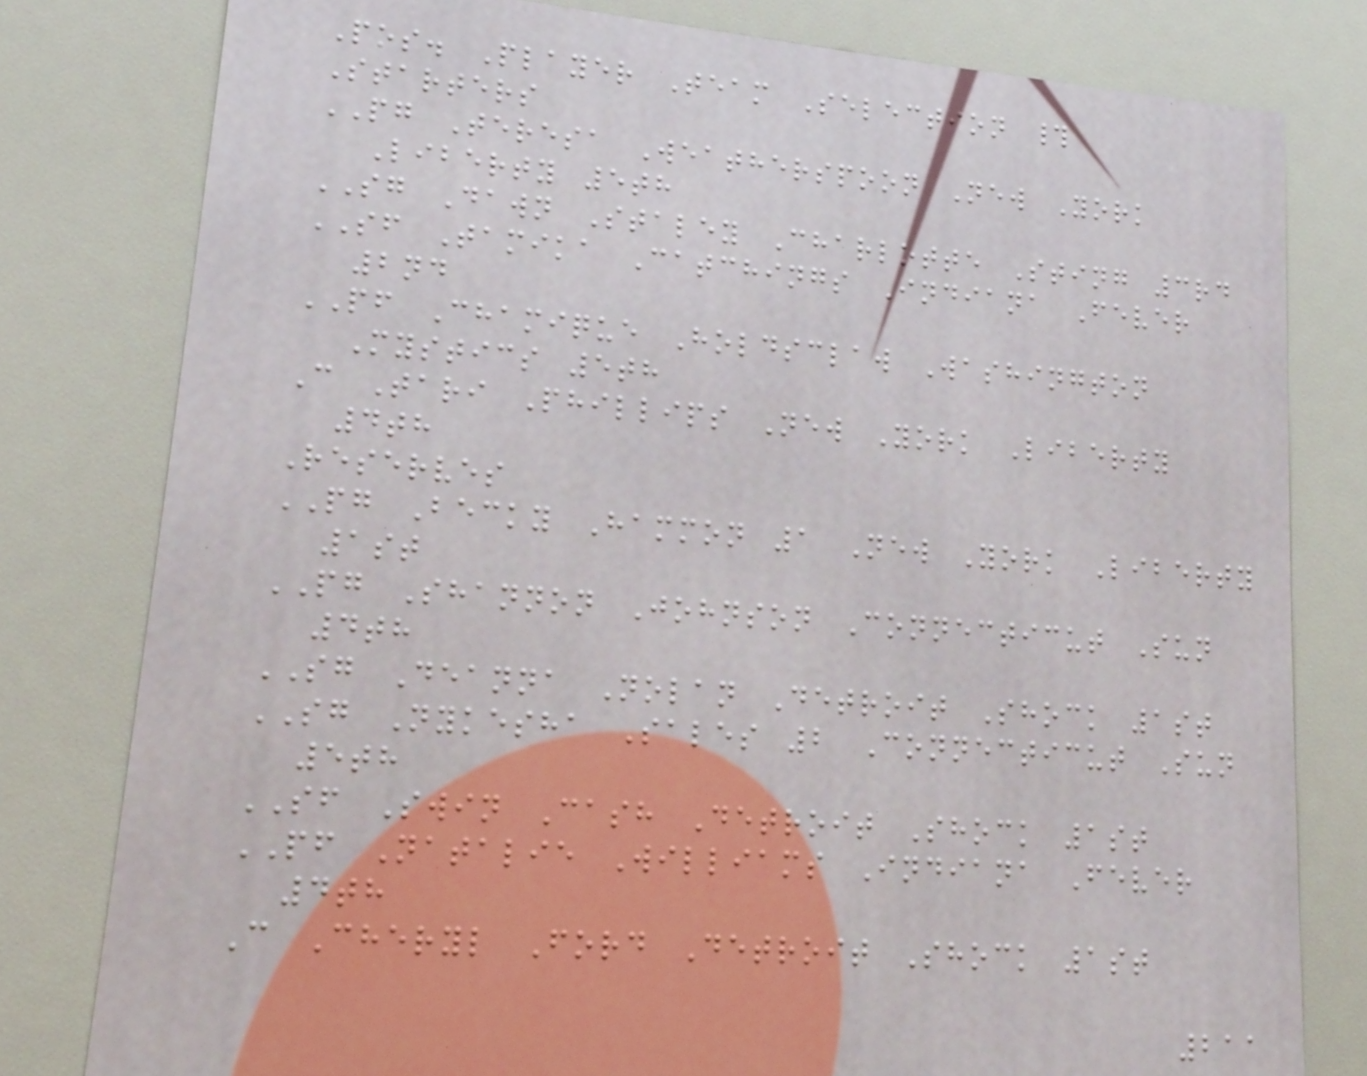Pos. Player Team Selection #
Starters
PG Teresa Weatherspoon New York
Liberty 5th
SG Dawn Staley Charlotte Sting 3rd
SF Tamika Catchings Indiana Fever
2nd
PF Chamique Holdsclaw Washington
Mystics 5th
C Tari Phillips New York Liberty
4th
Reserves
PG Becky Hammon 1 New York Liberty
1st
PG Shannon Johnson Connecticut Sun
4th
SG Deanna Nolan Detroit Shock 1st
SG Nykesha Sales 2 Connecticut Sun
5th
SF Swin Cash Detroit Shock 1st
PF Natalie Williams Indiana Fever
4th
C Cheryl Ford Detroit Shock 1st
211
